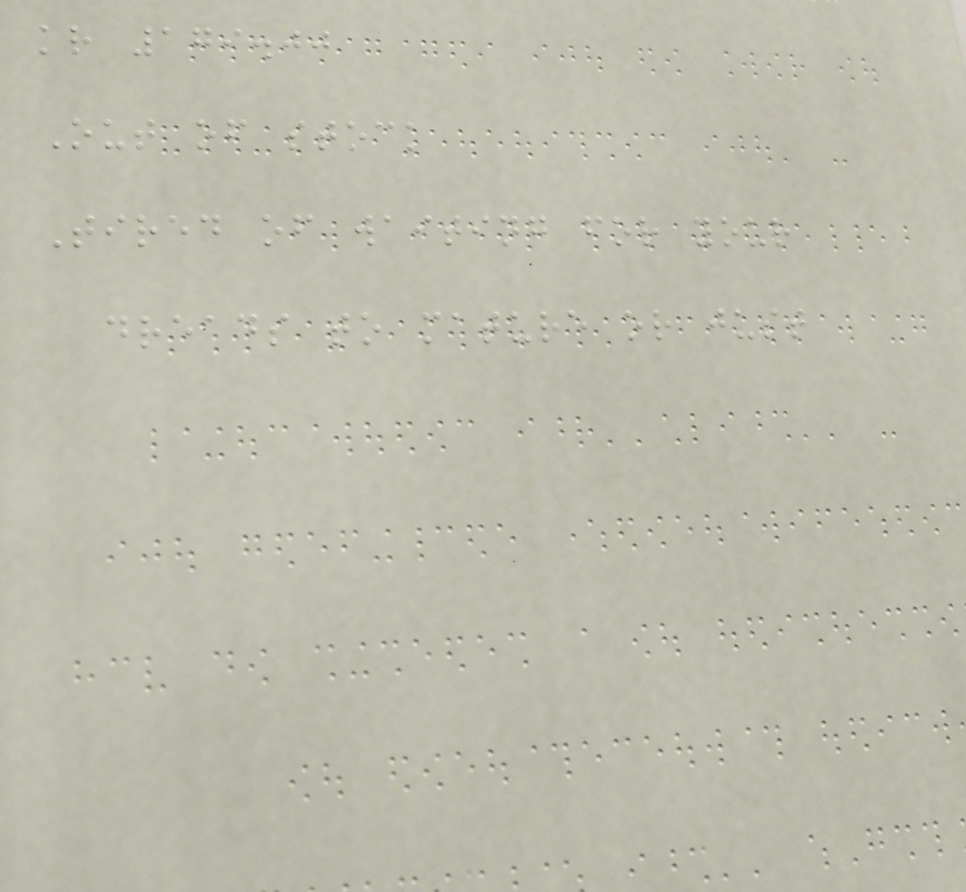kr 179.00
Out of stock
Tired of waiting for your
dreads to mature or just
